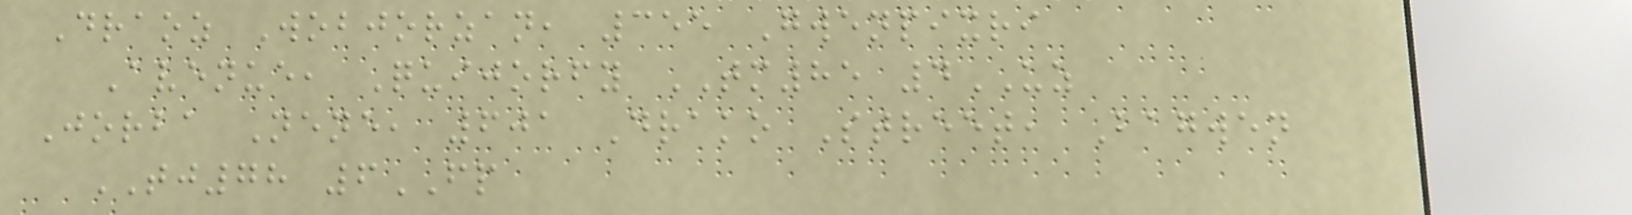Draoz Wobjorzan, 355 Gwenpixri
Avenue, Quijorfy TM85 4UZ
Jorba Nene, 601 Drako Street, Bagwen
TJ78 6FP
